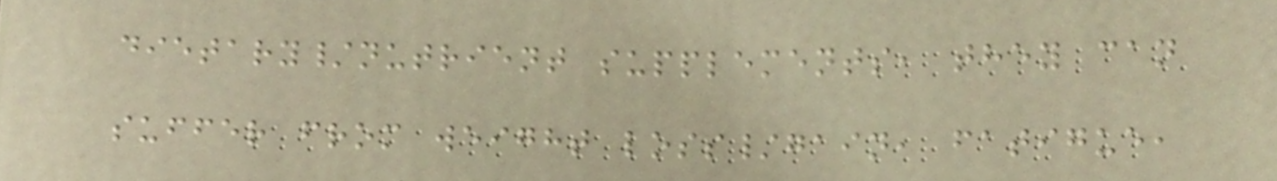dietary/nutrient supplements, they can
suffer from weight loss/gain, fatigue,
